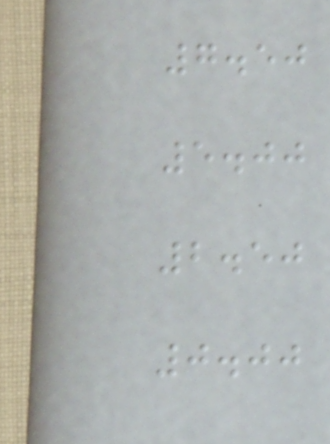7.50
5.00
2.50
0.00
